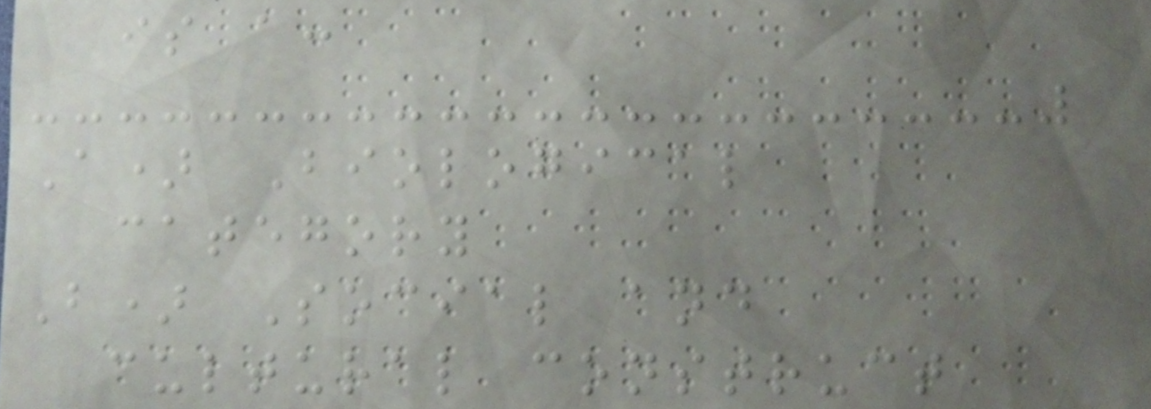is a:
A) Biological
category
B) Social and
cultural construct
